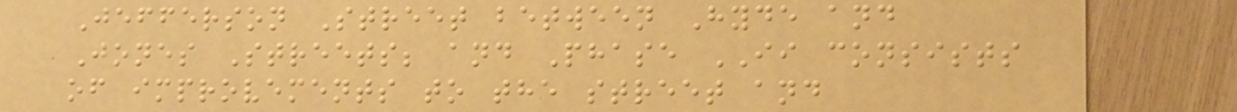Jefferson Street between Hyde and
Jones Streets; and Phase II consists
of improvements to the street and
